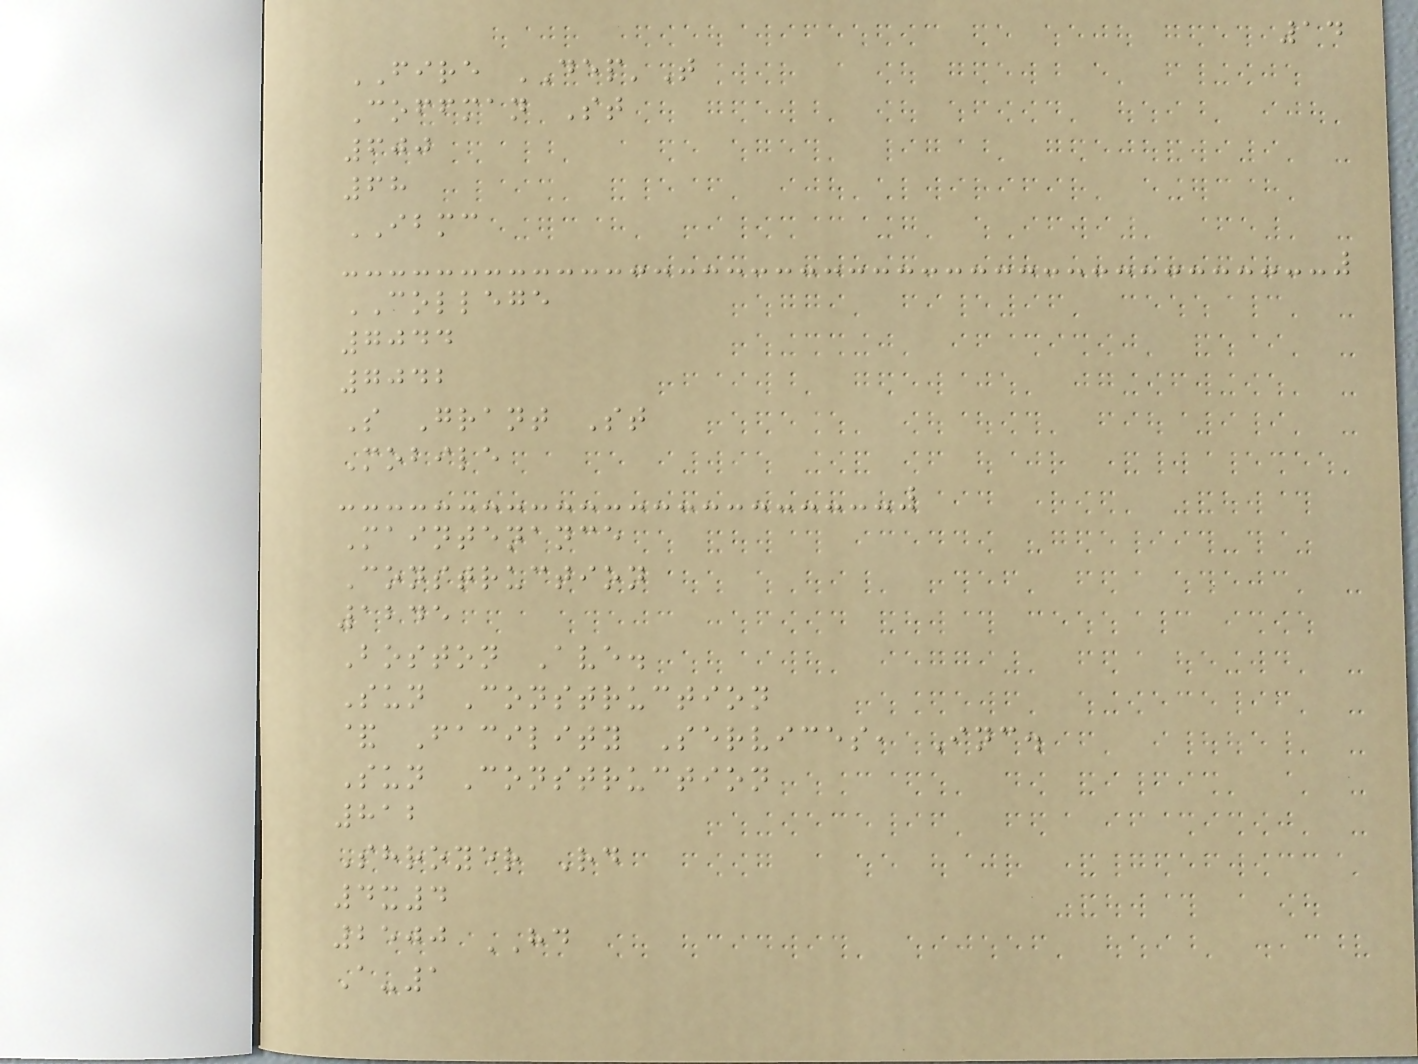14
FIRE DEP'T
Coffman St
600
68
IBMC
COLLEGE
7044
7042
S Grant St
Mobile
Maintenance
Construction
1245
Boston Ave.
Sun Construction
& Facility Services, Inc.
Sun Construction
812
Shroyer Rd
4x4
2500 HD
A-1
